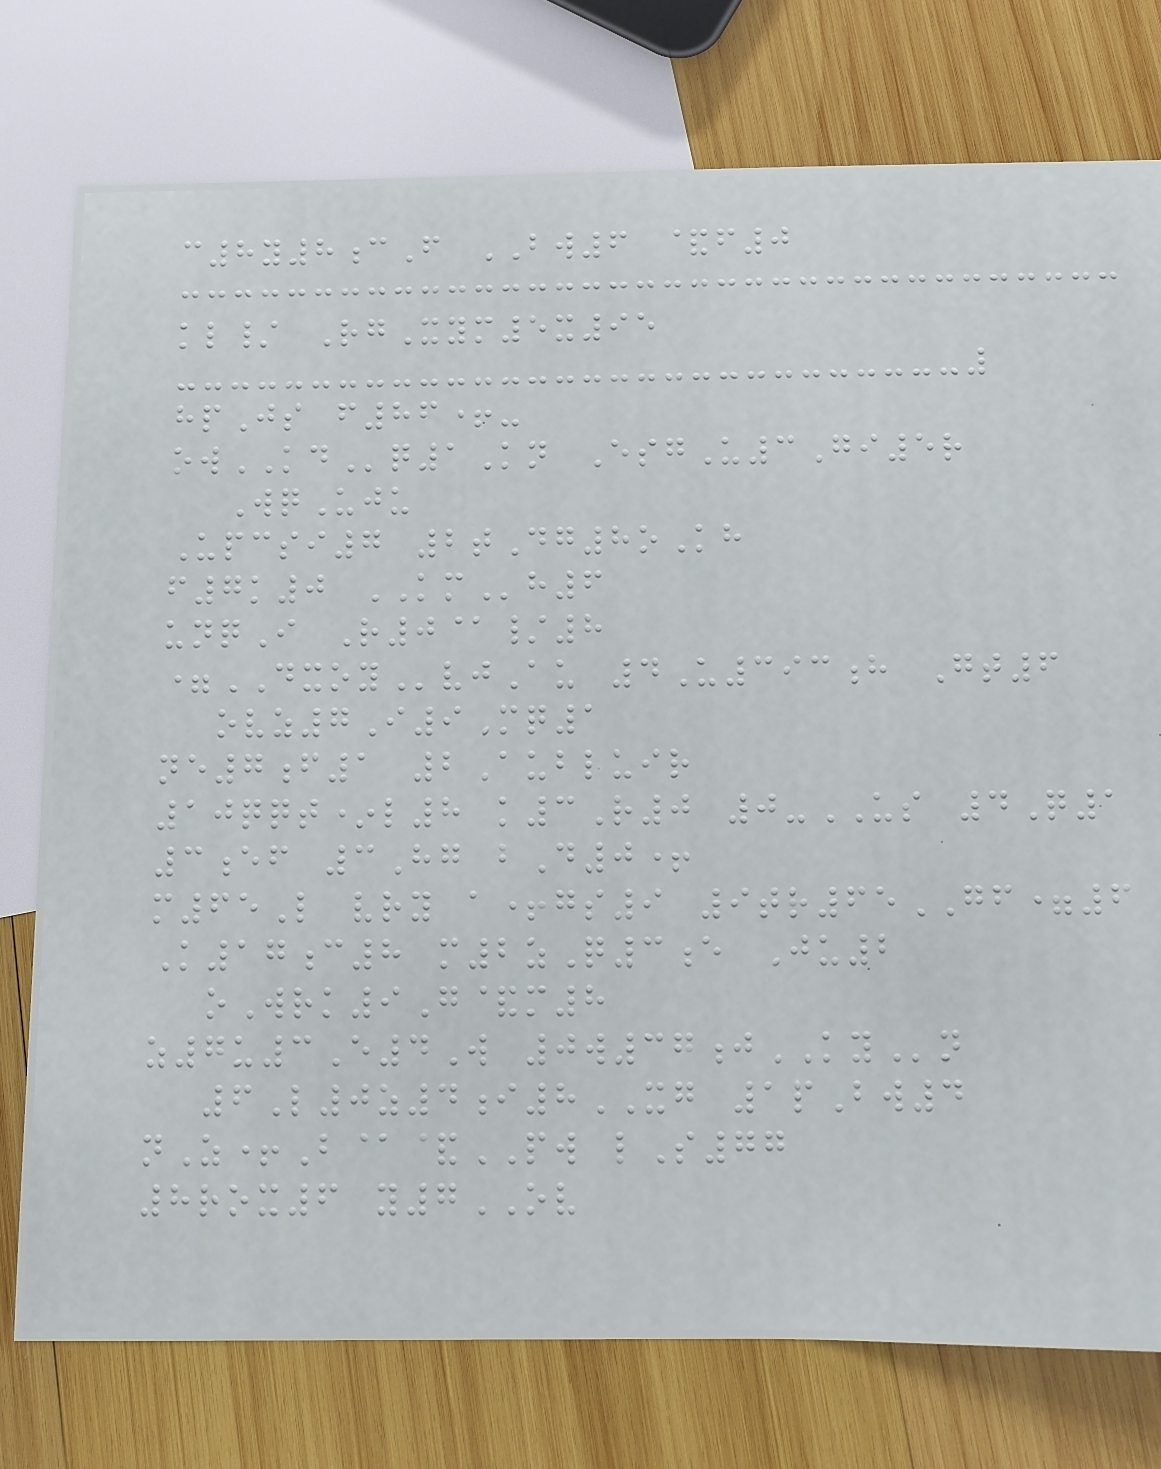c8y8cF BW6 &f0
kl/ RgXym5x95
hpJs f86+-
owKDq1Kn EsgU3Gi5r
WqUju
Upcsi7 2tDg8oKh
f7k0 KMh6
unqI R0@/8
=DXOYvjAu 4U393h Gt6
ovz7I9Mq1
ne7f1 2Aubluir
10qqt*l8 k3R0 0-US 4Q1
3ef 3Hg bD0+
m65L vry a+gs9 9tr65GF=6
K17c8 m2zQ3e Ju2
oWrk9G&m8
z7u3E4W 0w37jKYn
6L0z4i8XG 1pBw4
nZ+B@&PW lS77
8rox6 y7OV
